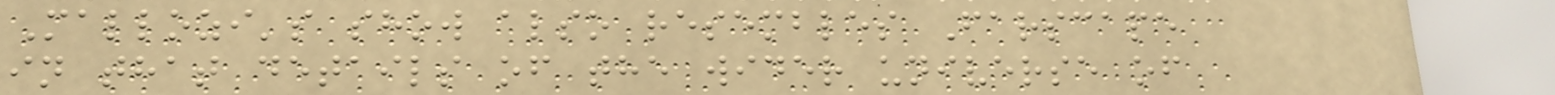Mallozi's show also resembles Farscape
in that details of the wider universe of
